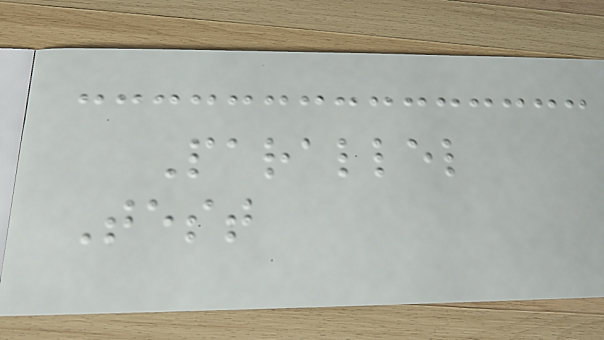Parallel
Test
